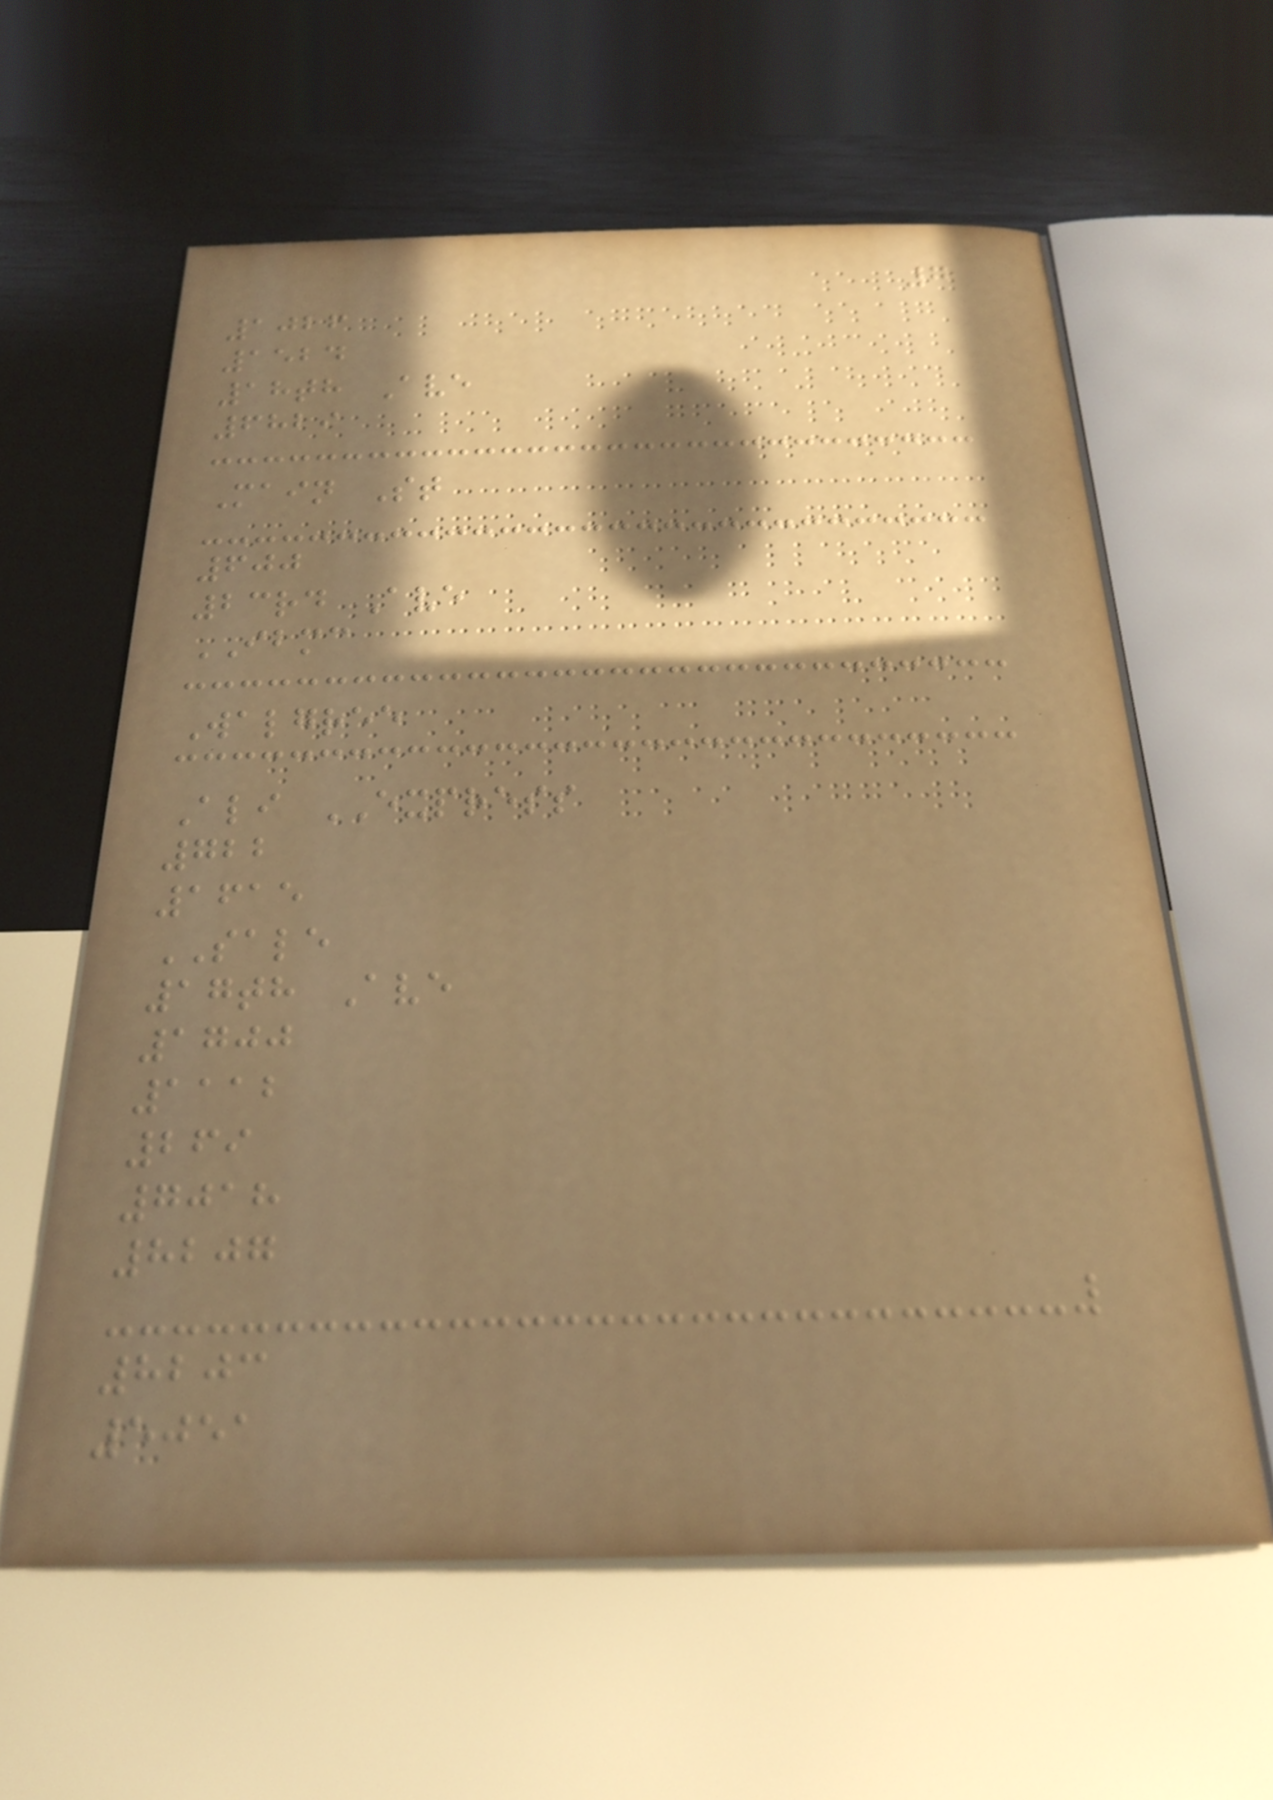7
1026
1524
18th Ave
6829
Main St
600
23rd Ave
IBMC
Walgree
Ali EXPRESS
722
1615
SALE
17th Ave
1700
1112
269
7018
8207
8203
5051
